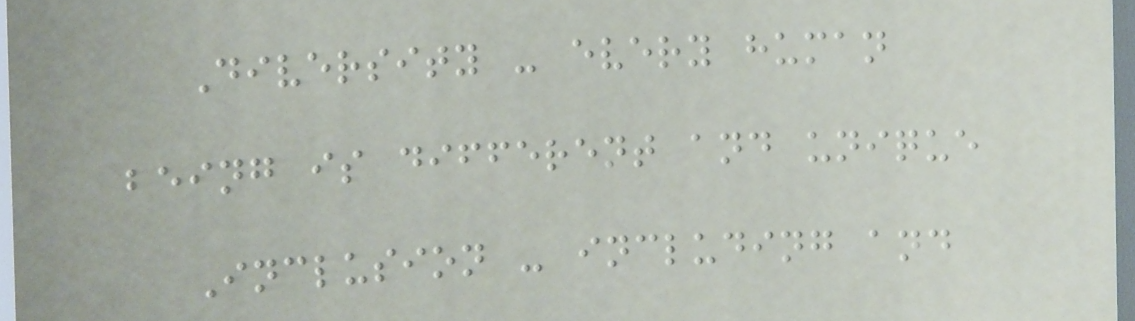Diversity - every human
being is different and unique
Inclusion - including and
